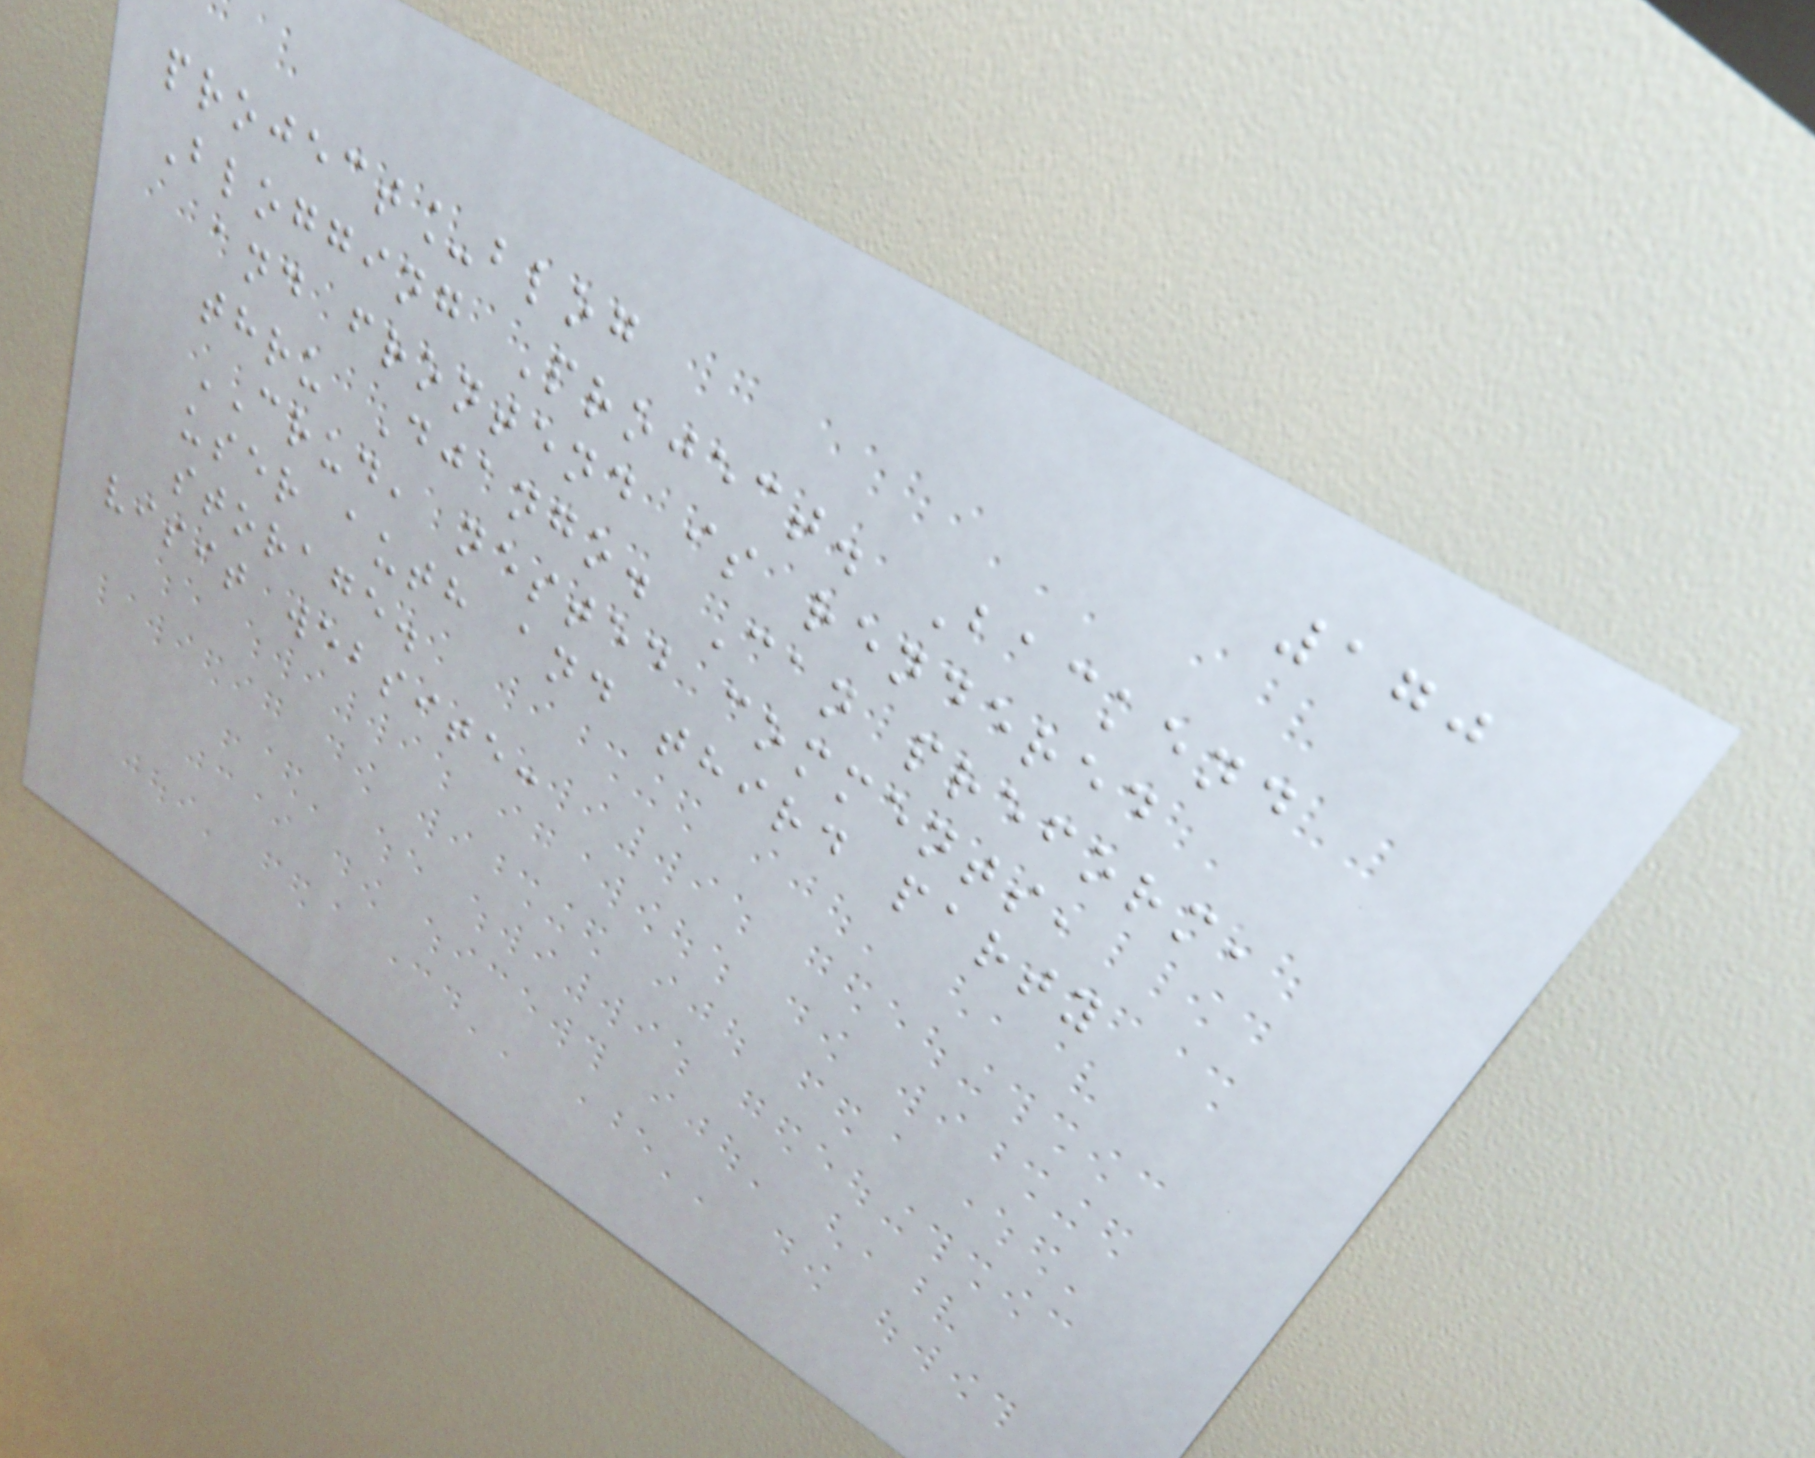170
project_blog
Blogging Project. Backend
and frontend is rendered
thru Django. Can preform,
CRUD, nested comments,
user auth and third party
storage.
visit website:
